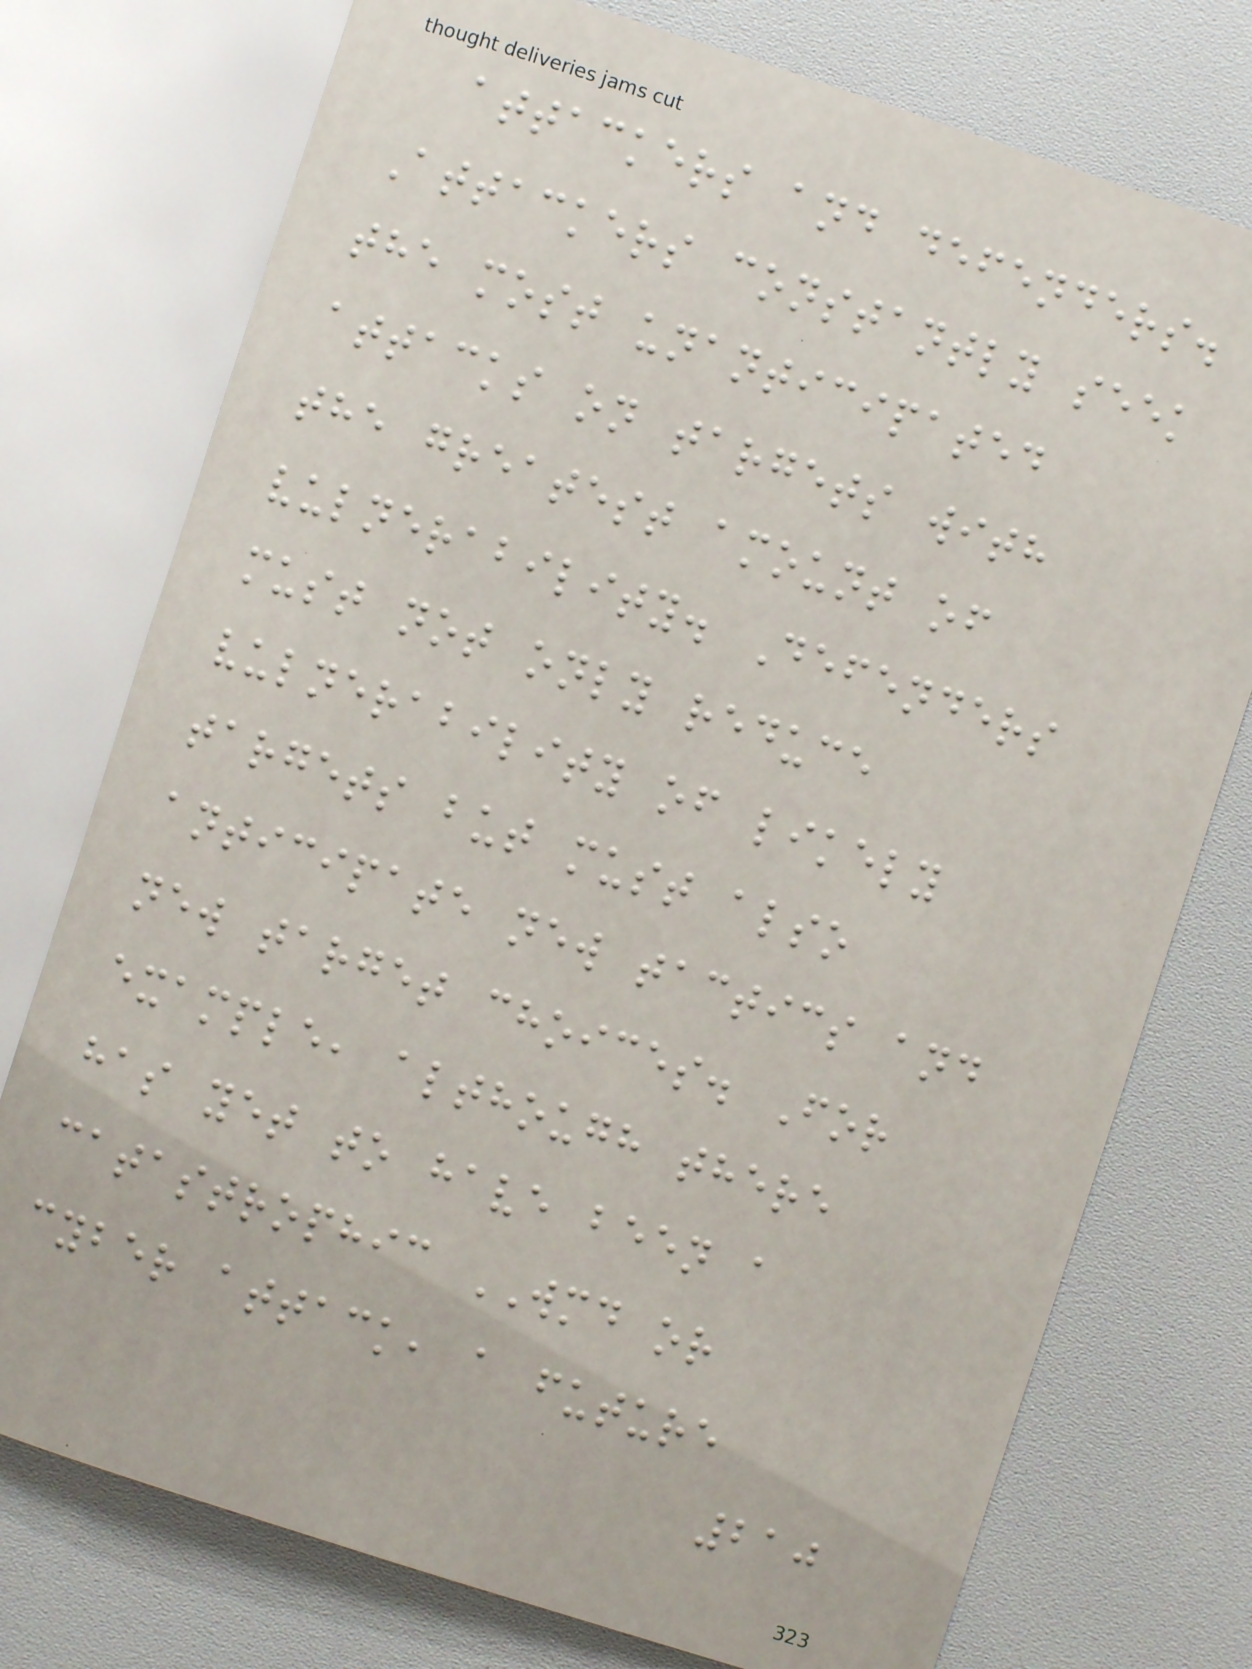attackers and defenders.
Attackers constantly seek
the most unanticipated
attacks on targets with
the greatest amount of
vulnerability. Defenders
must not only reduce
vulnerability of likely
targets but must also
anticipate new tactics and
new target choices. For
example, although there
has yet to have been a
catastrophic WMD or
cyber attack, a future
210
